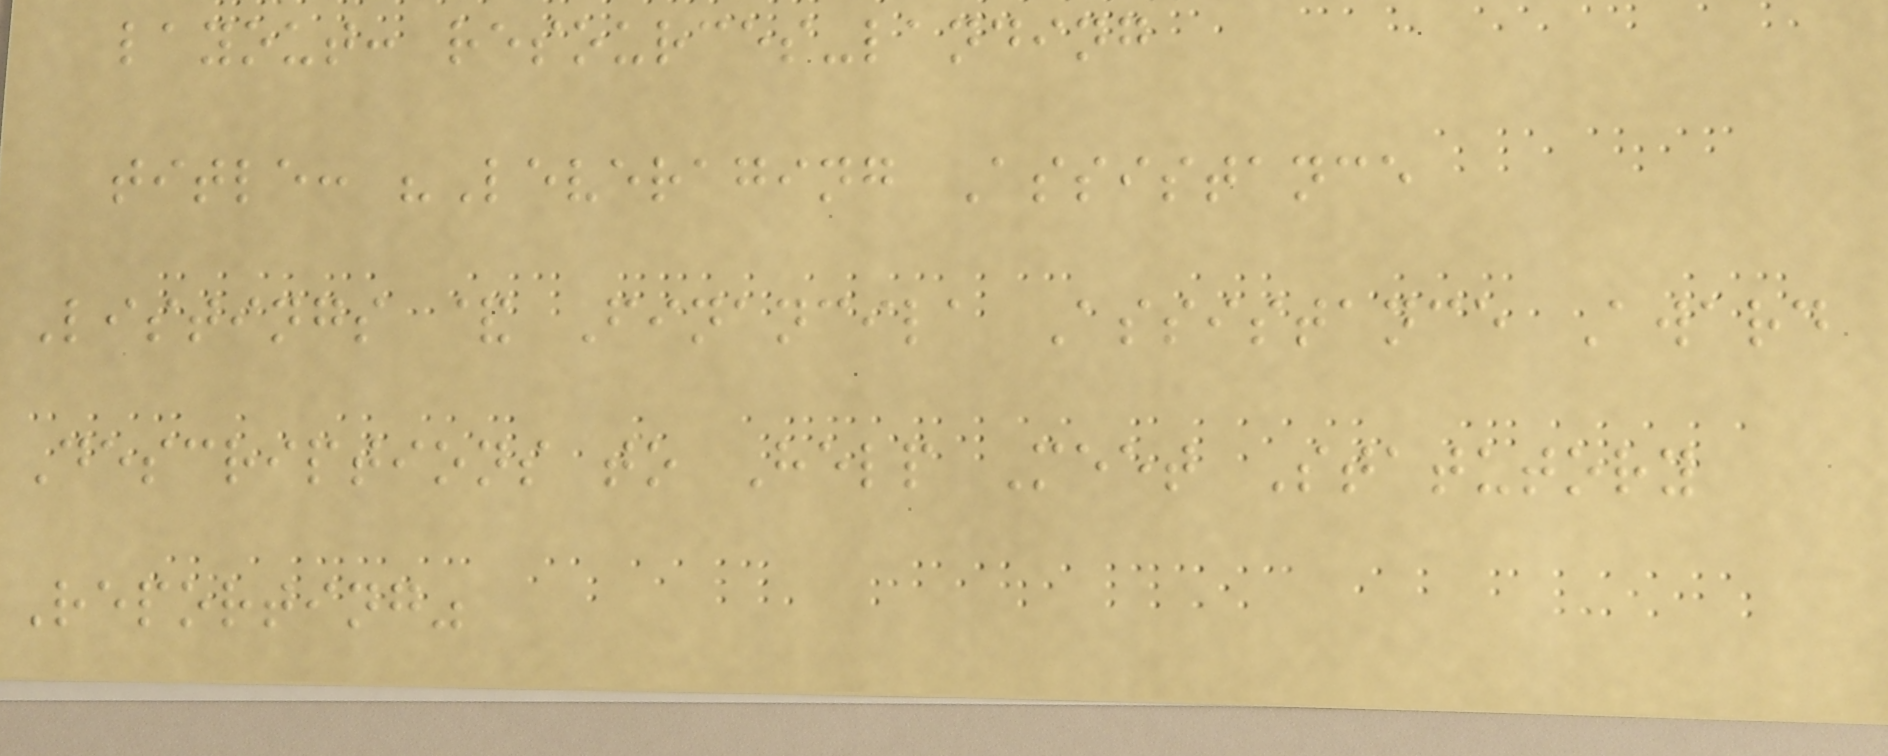layout: resources-landing
title: "Leveraging Assistance
Listings & Financila Assistance Award
Descriptions to Help Meet Statutory
Reporting"
